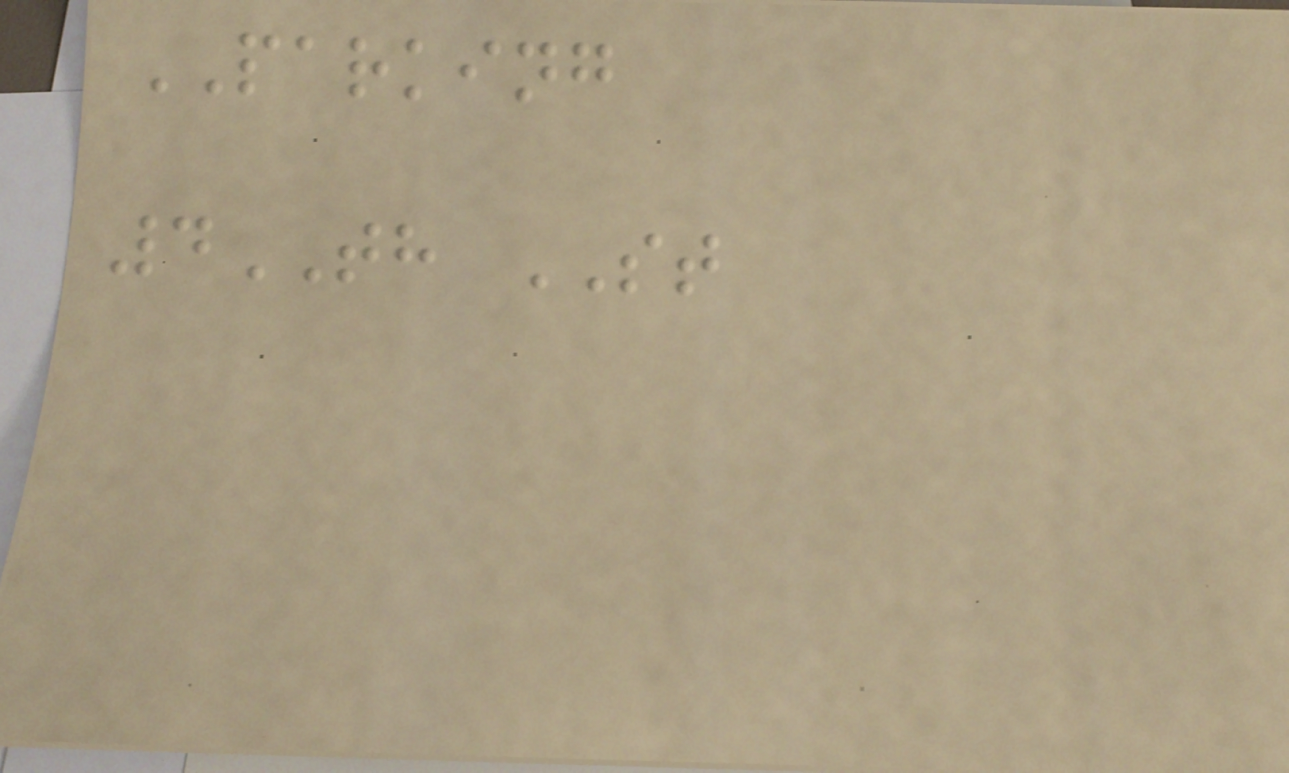PARKING
4TH ST
